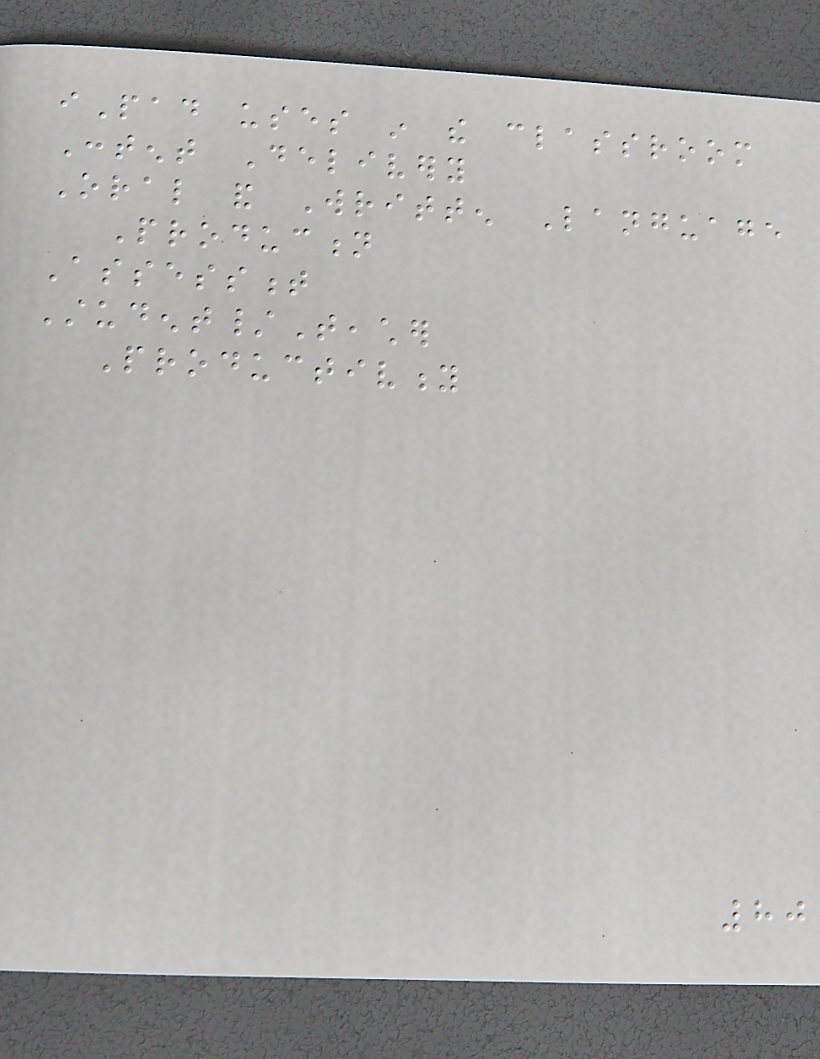iPad uses in the classroom
Content Delivery
Oral and Written Language
Production
Assessment
Student/Teacher
Productivity
80
